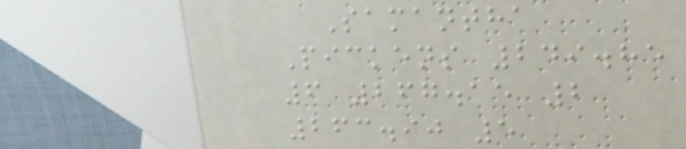Samantha
Pickens 249.85
6 267.15 2
263.90 5
